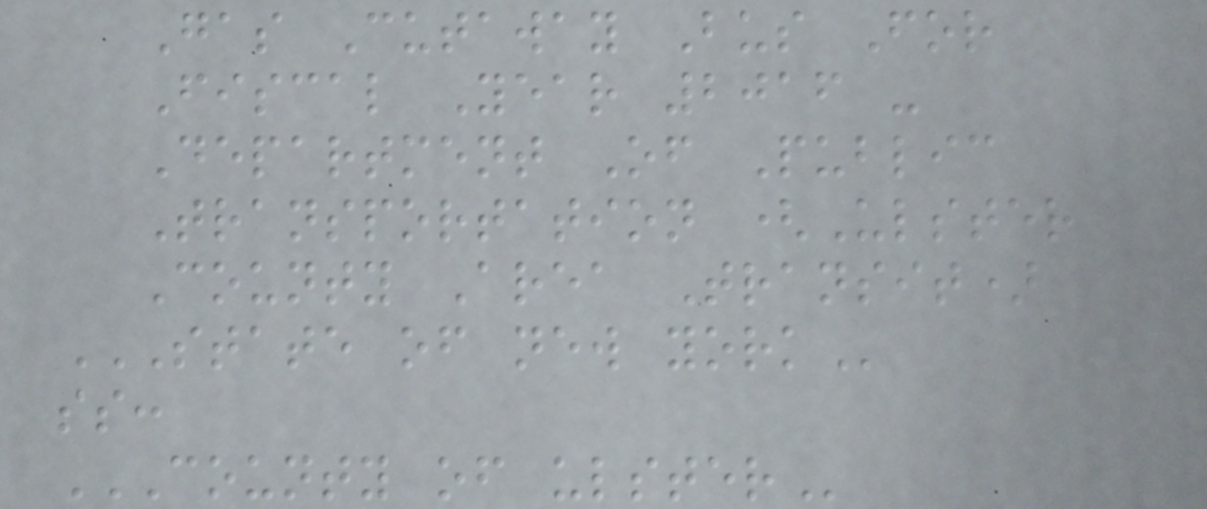Gas Cutaway Bus For
Fiscal Year 2016 -
Department Of Public
Transportation (Ulster
County Area Transit)
STATE OF NEW YORK
ss:
COUNTY OF ULSTER
